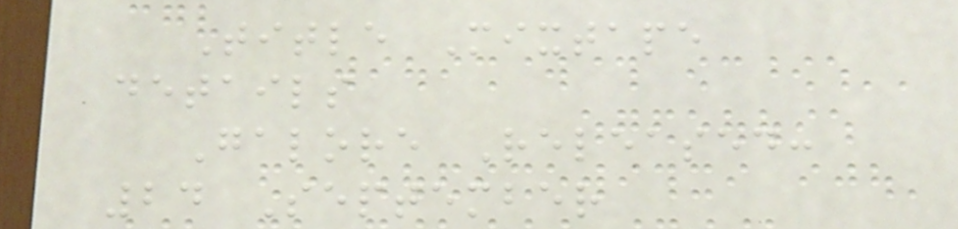Title Mixtape
details
Galore Released:
24 September
